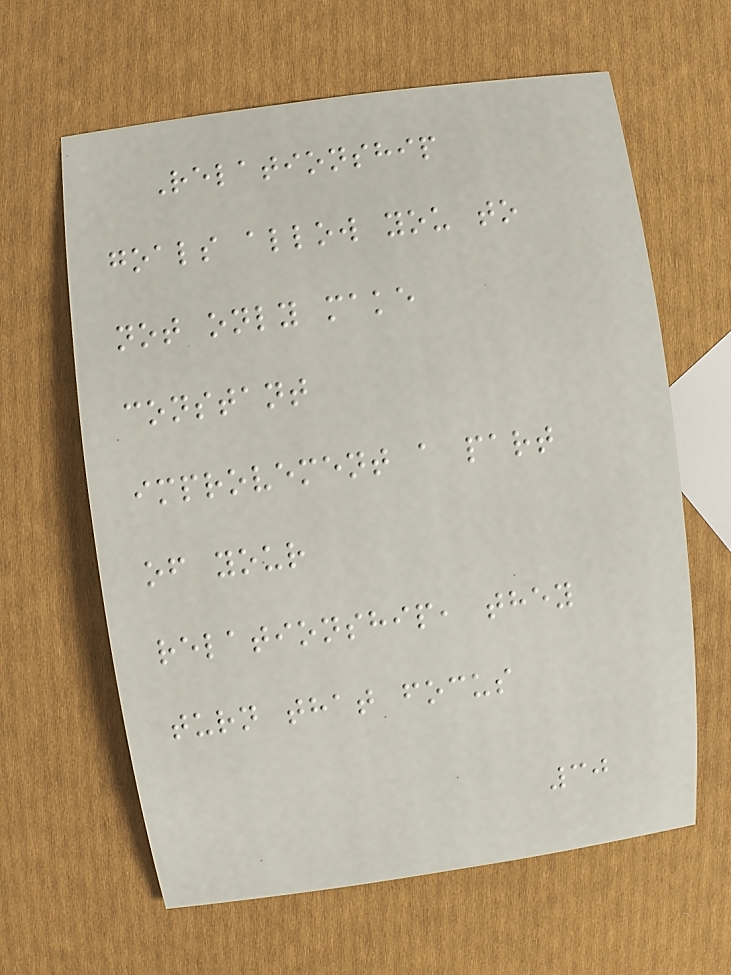Relationship
goals allow you to
not only make
constant
improvement a part
of your
relationship, they
turn that focus
30
